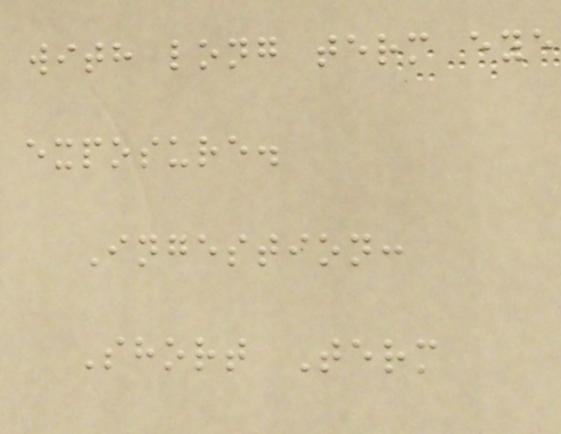with long term eye
exposure.
Ingestion:
Short Term
